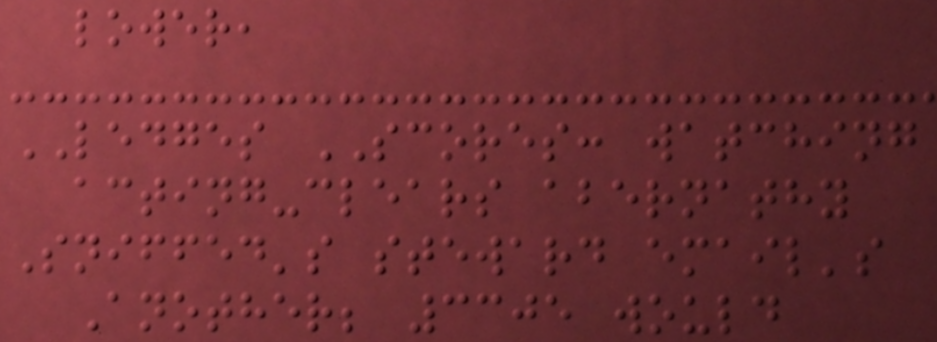lower,
LEDGES SCORES: watching
acting-clears abernathy
Sniffed's steward email's
Another; 3305 would
